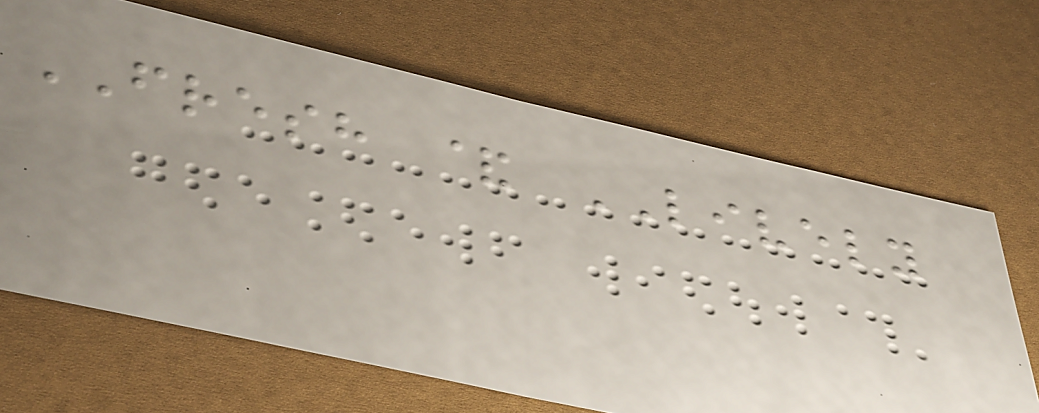FRESH & LIVELY
